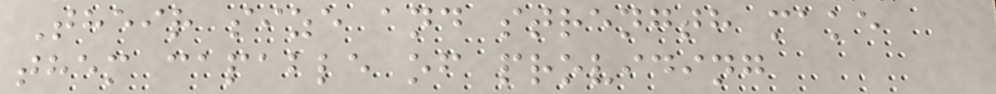Their size and strength make
them capable of providing
